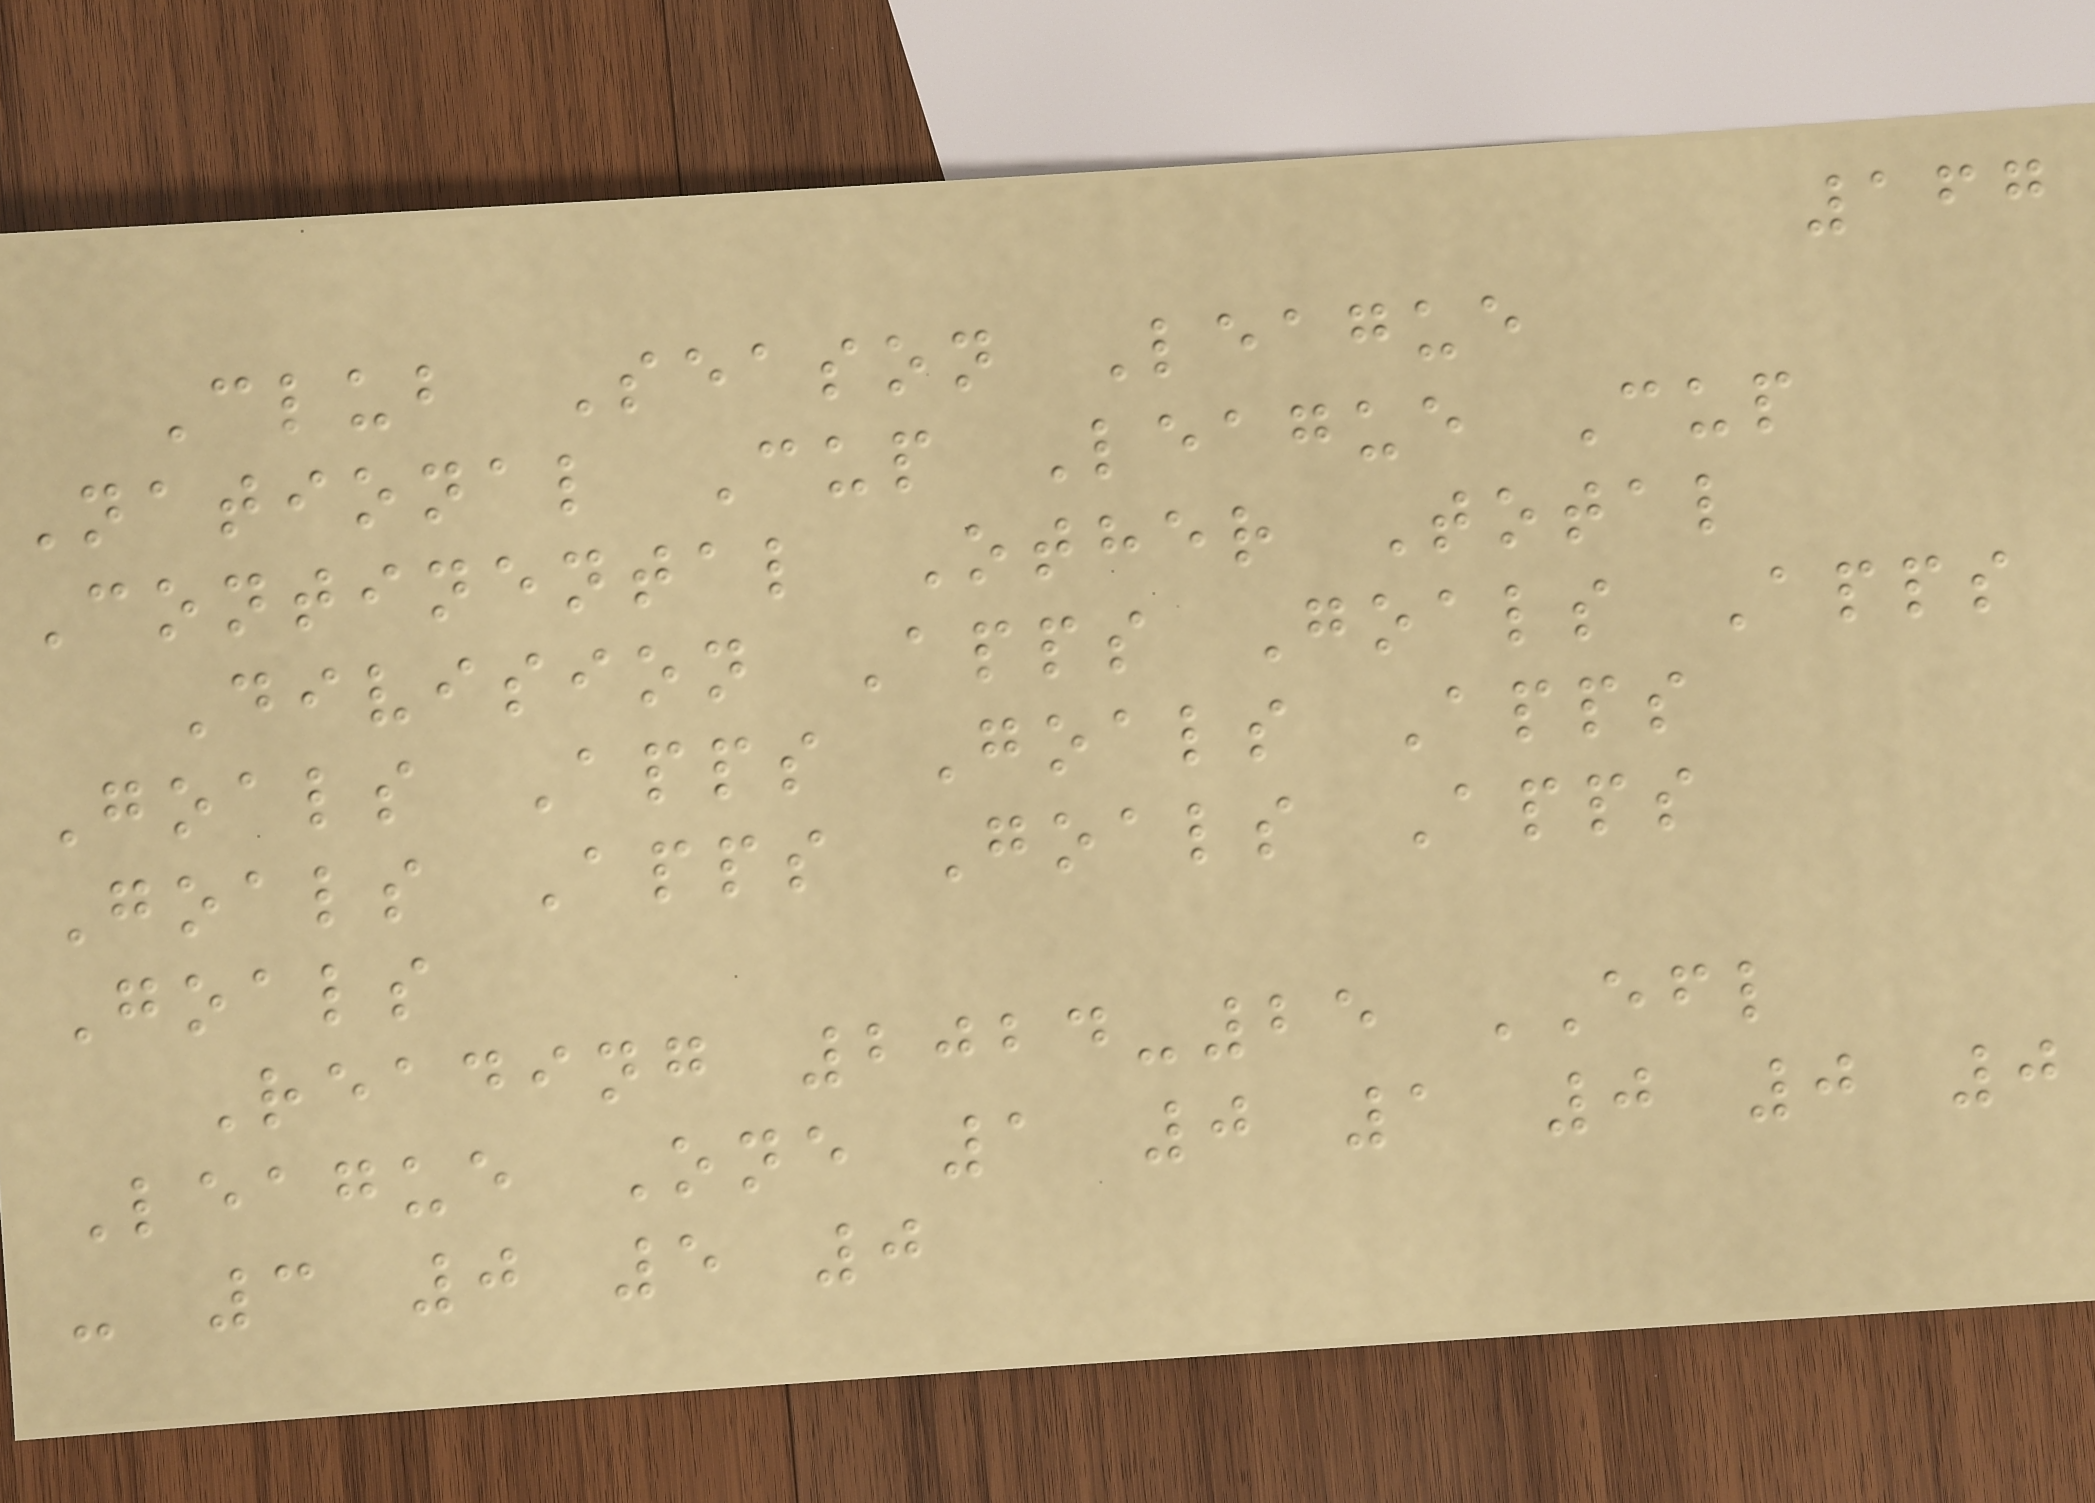167
Club Season League
National Cup League Cup
Continental Other Total
Division Apps Goals Apps
Goals Apps Goals Apps
Goals Apps Goals Apps
Goals
Reading 2024-25 EFL
League One 1 0 1 0 0 0
- 3 0 5 0
